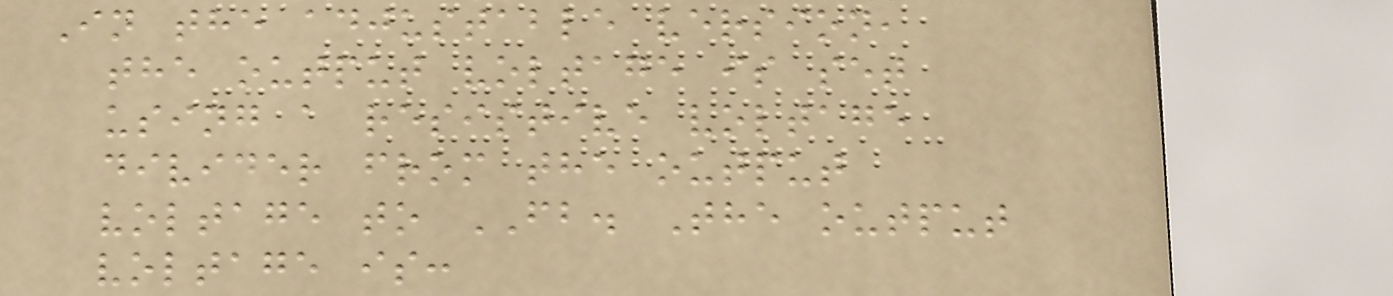In the adjustable version,
the output voltage is set
using a resistive voltage
divider from the output
voltage to FB. The output
voltage is:
